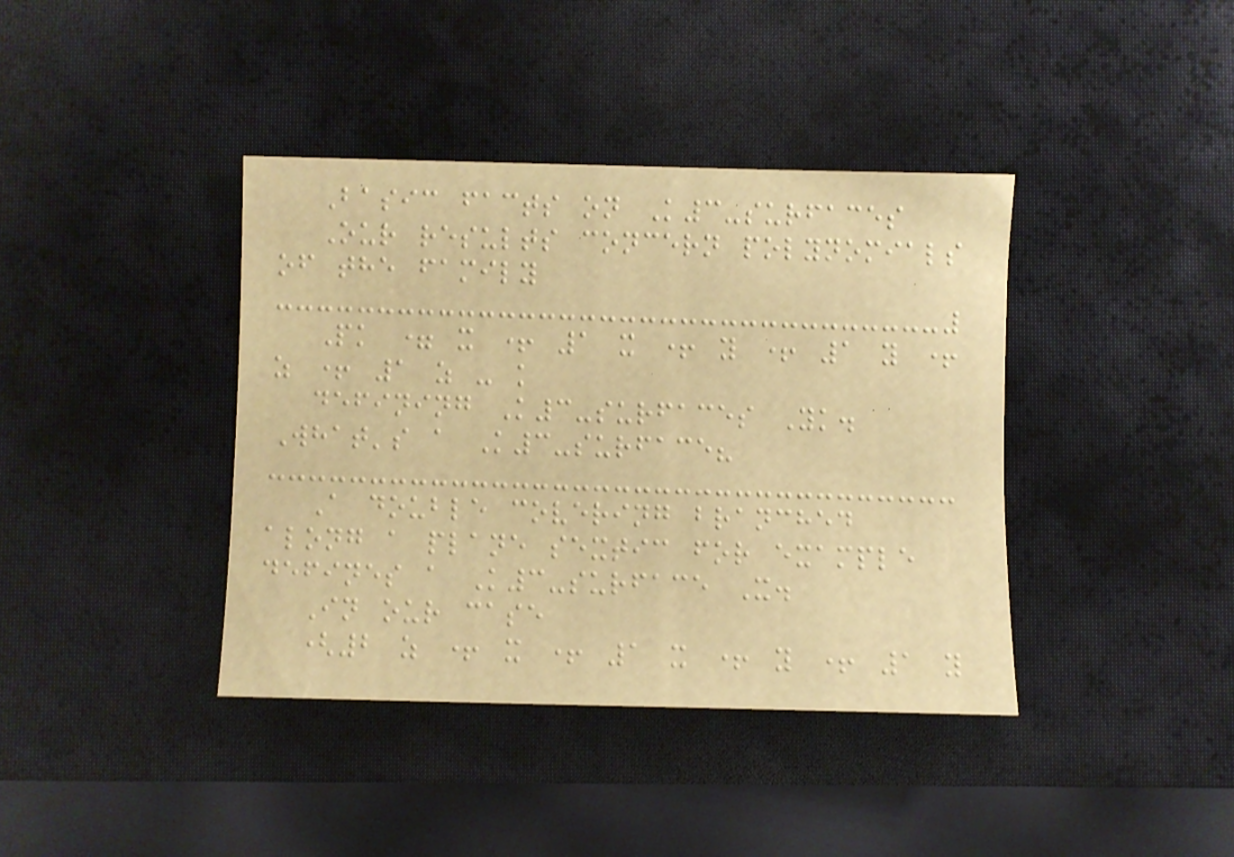Basic facts on K3-surfaces
Our results concern polynomials
of the family
Pk = x + 1 x + y + 1 y +
z + 1 z - k
defining K3-surfaces Yk.
What's a K3-surface?
A double covering branched
along a plane sextic for example
defines a K3-surface X.
In our case
(2 z + x + 1 x + y + 1 y
